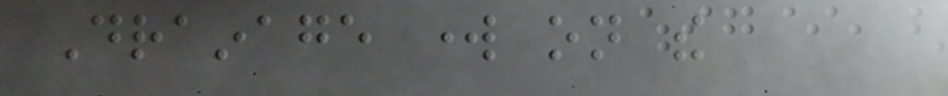Drainage work on the
